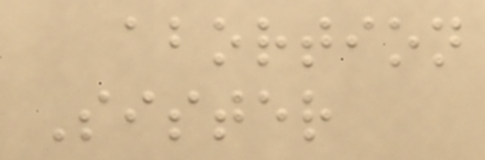abortion
Sister
